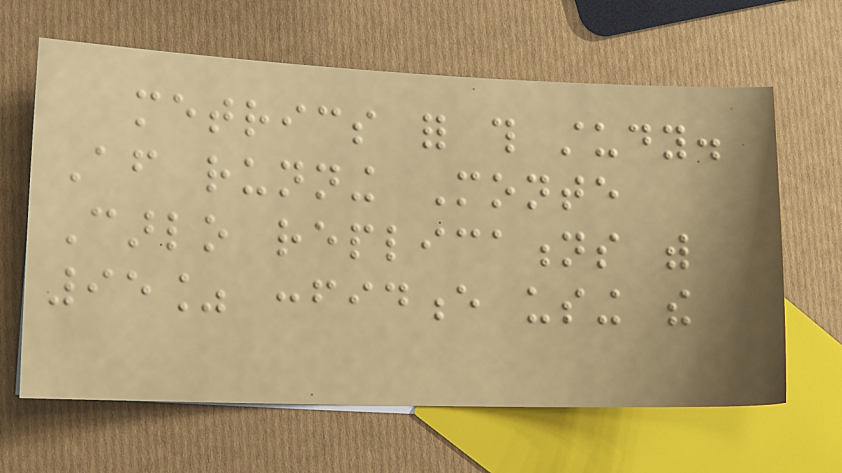metrics for this study.
After running Monte
Carlo replications with
95% confidence using the
